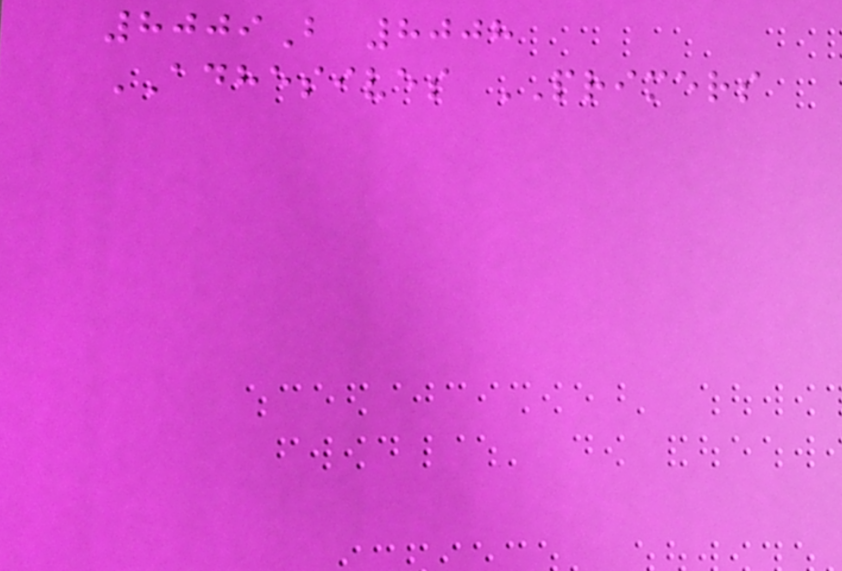8009B 8008
ADHESIVES PRIMERS
